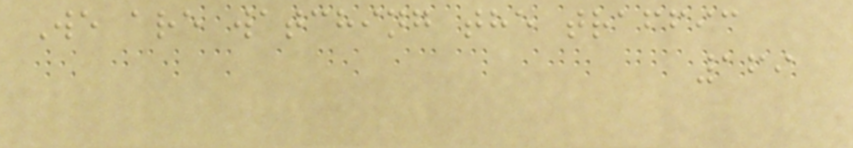We are watching the traffic
169
